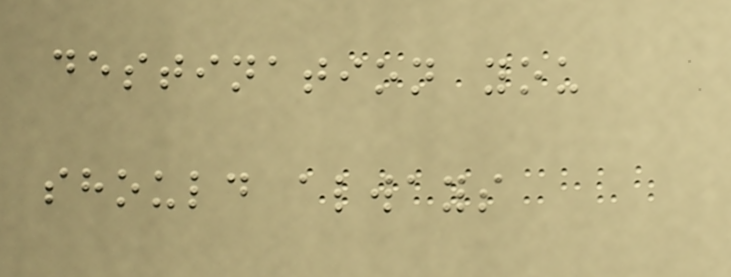destination you
should always
